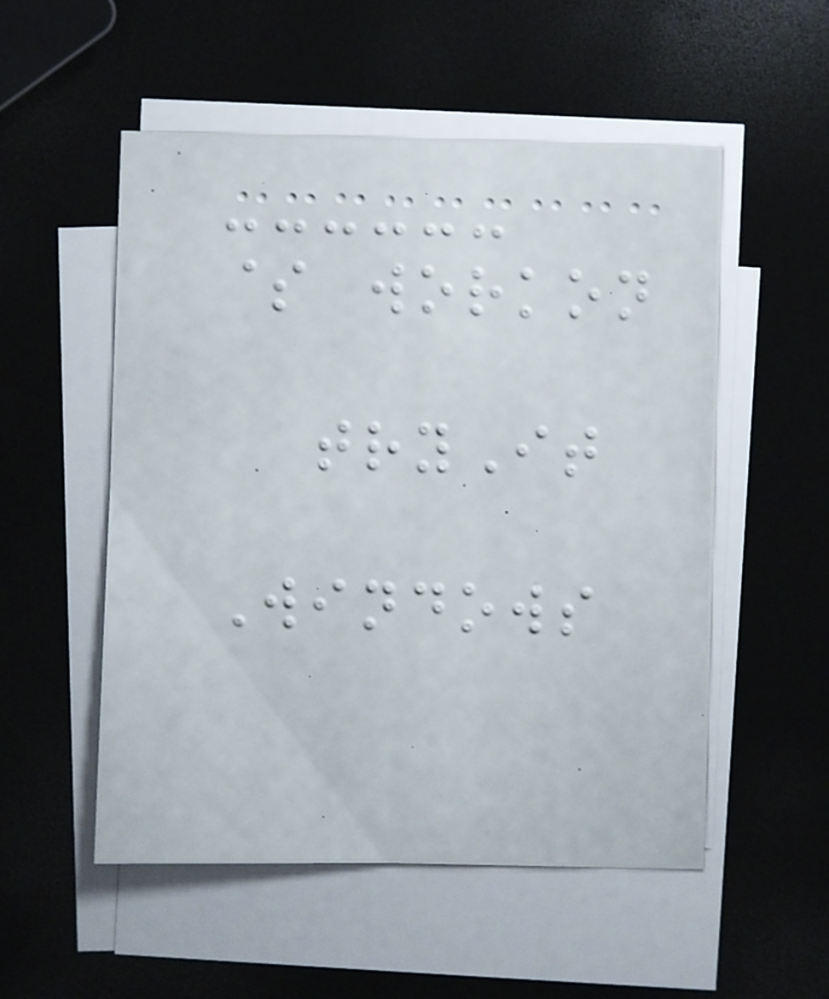$ workon
tryIt
Windows
